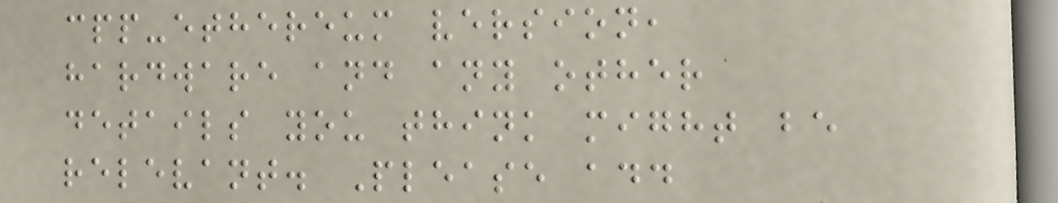cpp-ethereum version,
hardware and any other
details you think might be
relevant. Please add
